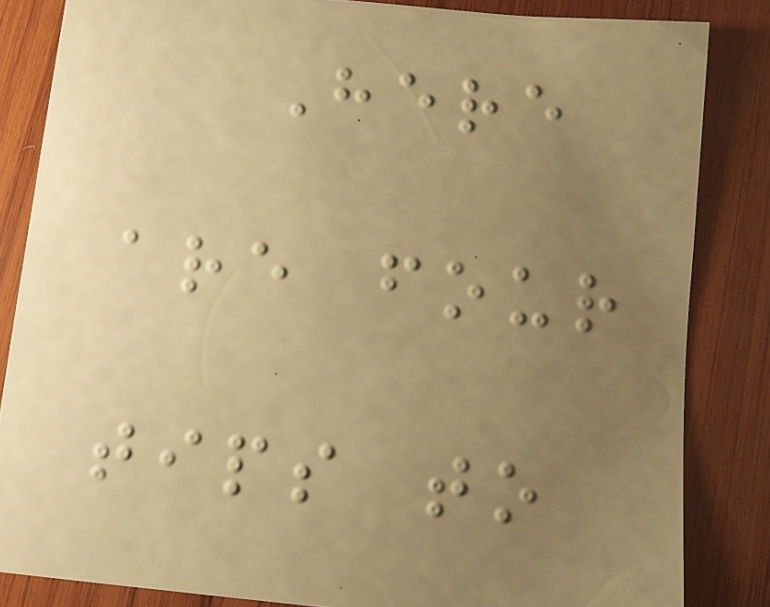Here
are four
tips to
